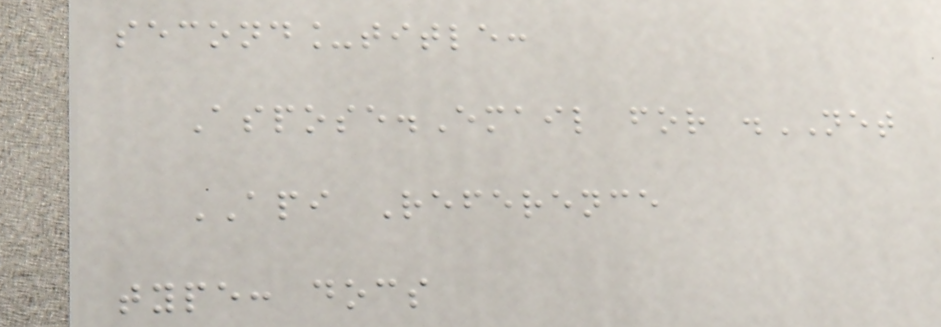second_title:
Aspose.Email for .NET
API Reference
type: docs
